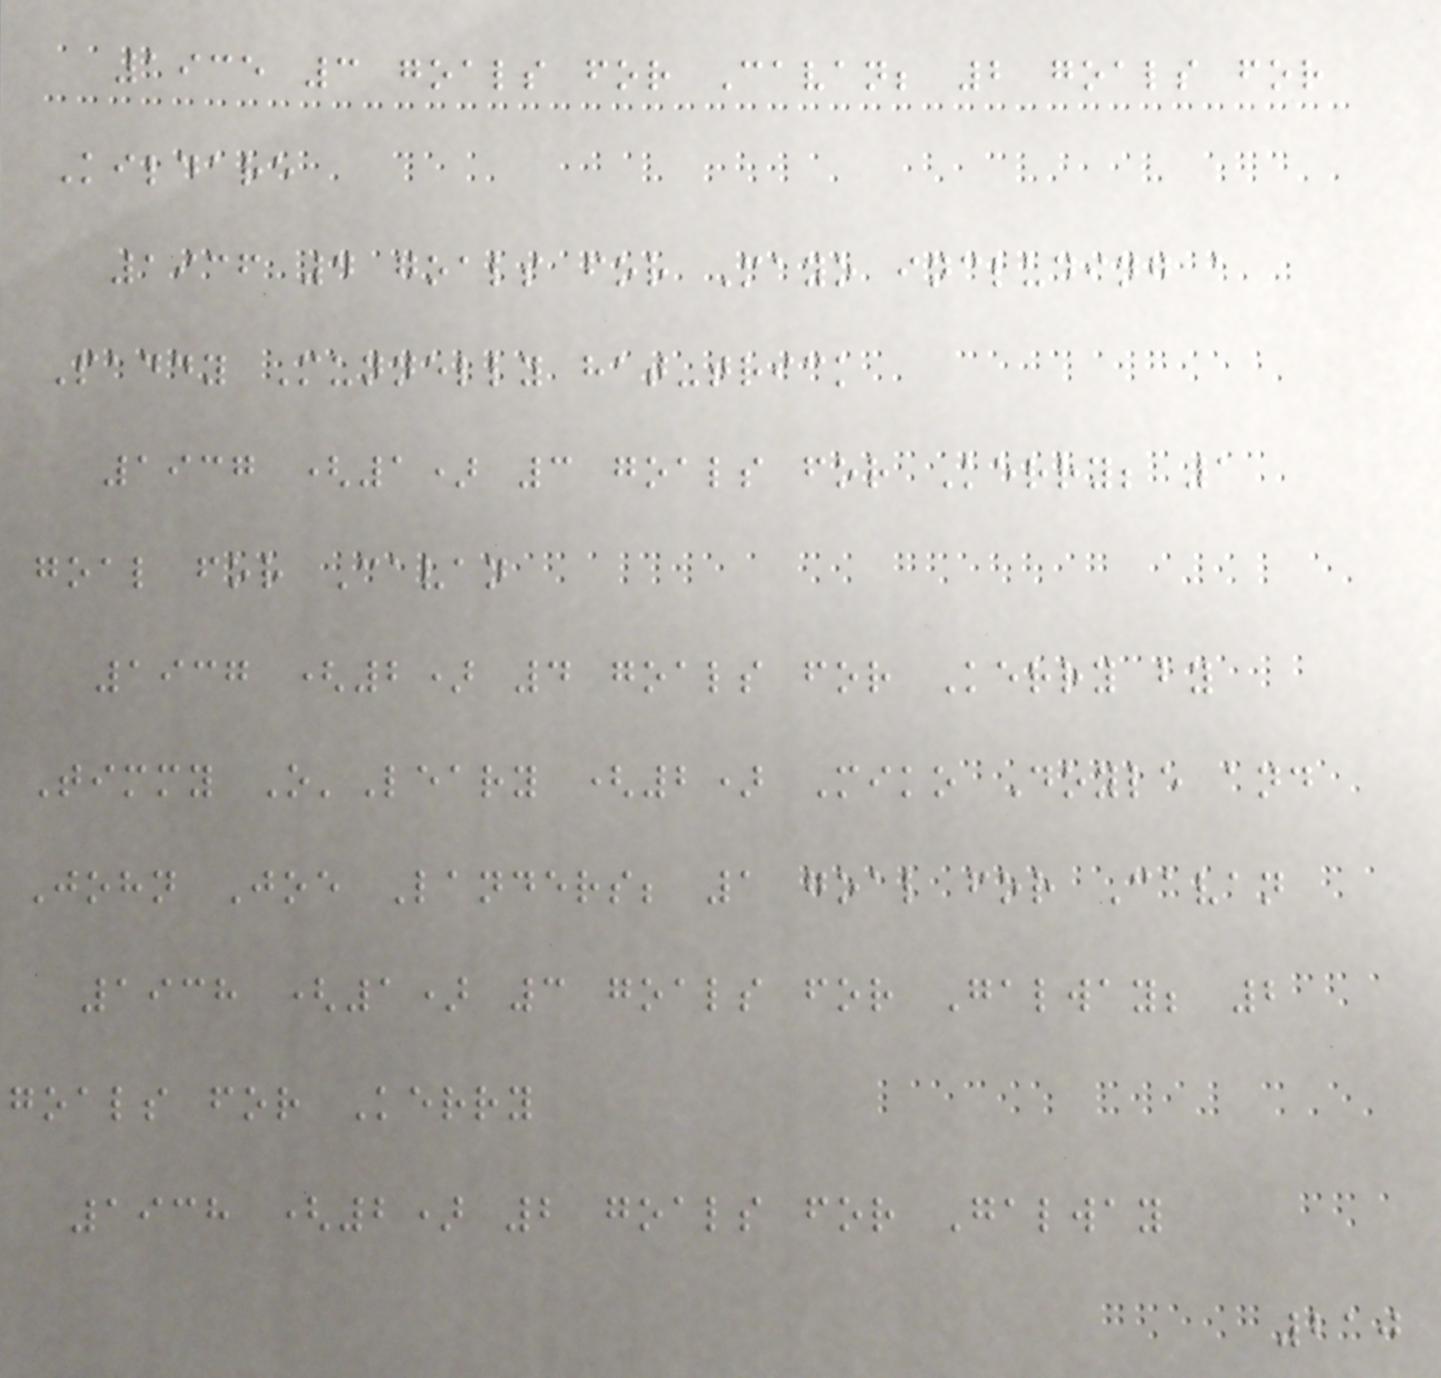1935 3 goals for Cavan; 2 goals for
Kildare
1936 4 goals for Mayo including a
Paddy Munnelly hat-trick
1937 (1) 3 goals for Kerry; 1
goal for Cavan
1937 (2) 4 goals for Kerry by
Timmy O'Leary (2) Miko Doyle and
John Joe Landers; 1 goal for Cavan
1938 (1) 3 goals for Galway; 2
goals for Kerry
1938 (2) 2 goals for Galway
210
